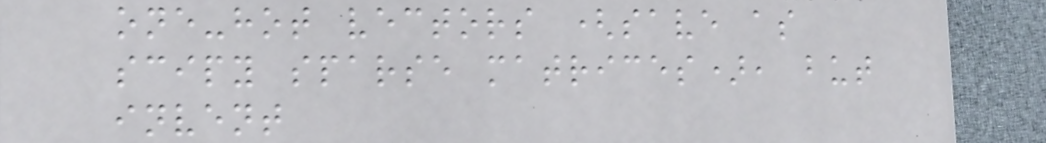one-hot vectors (save as
scipy sparse matrices), but
invent
